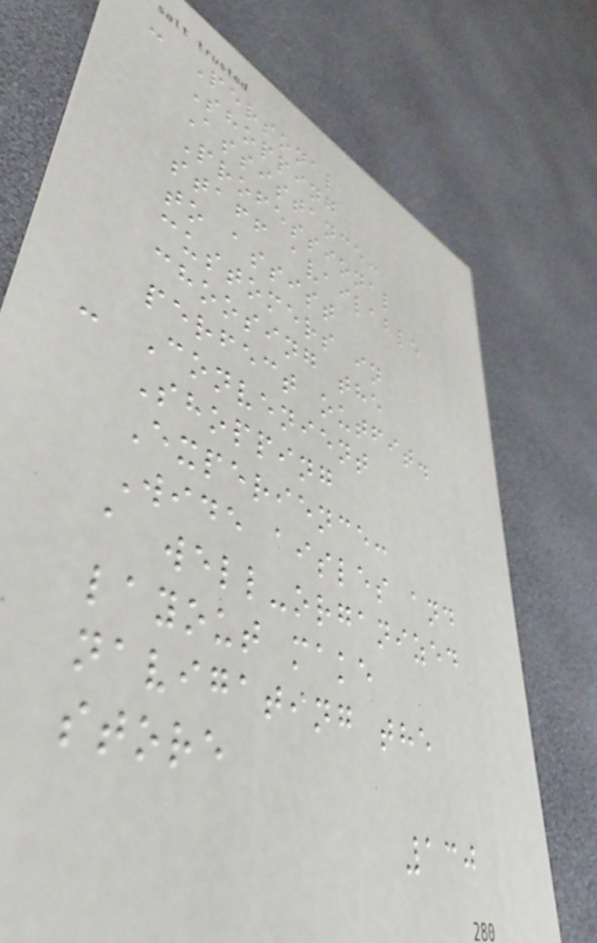- Personal
Shopping
Assistance:
Professional
staff available
to assist
customers in
choosing the
perfect outfit.
- Convenient
Shopping
Experience:
Wide aisles and
a well-organized
layout make
navigating the
store
130
